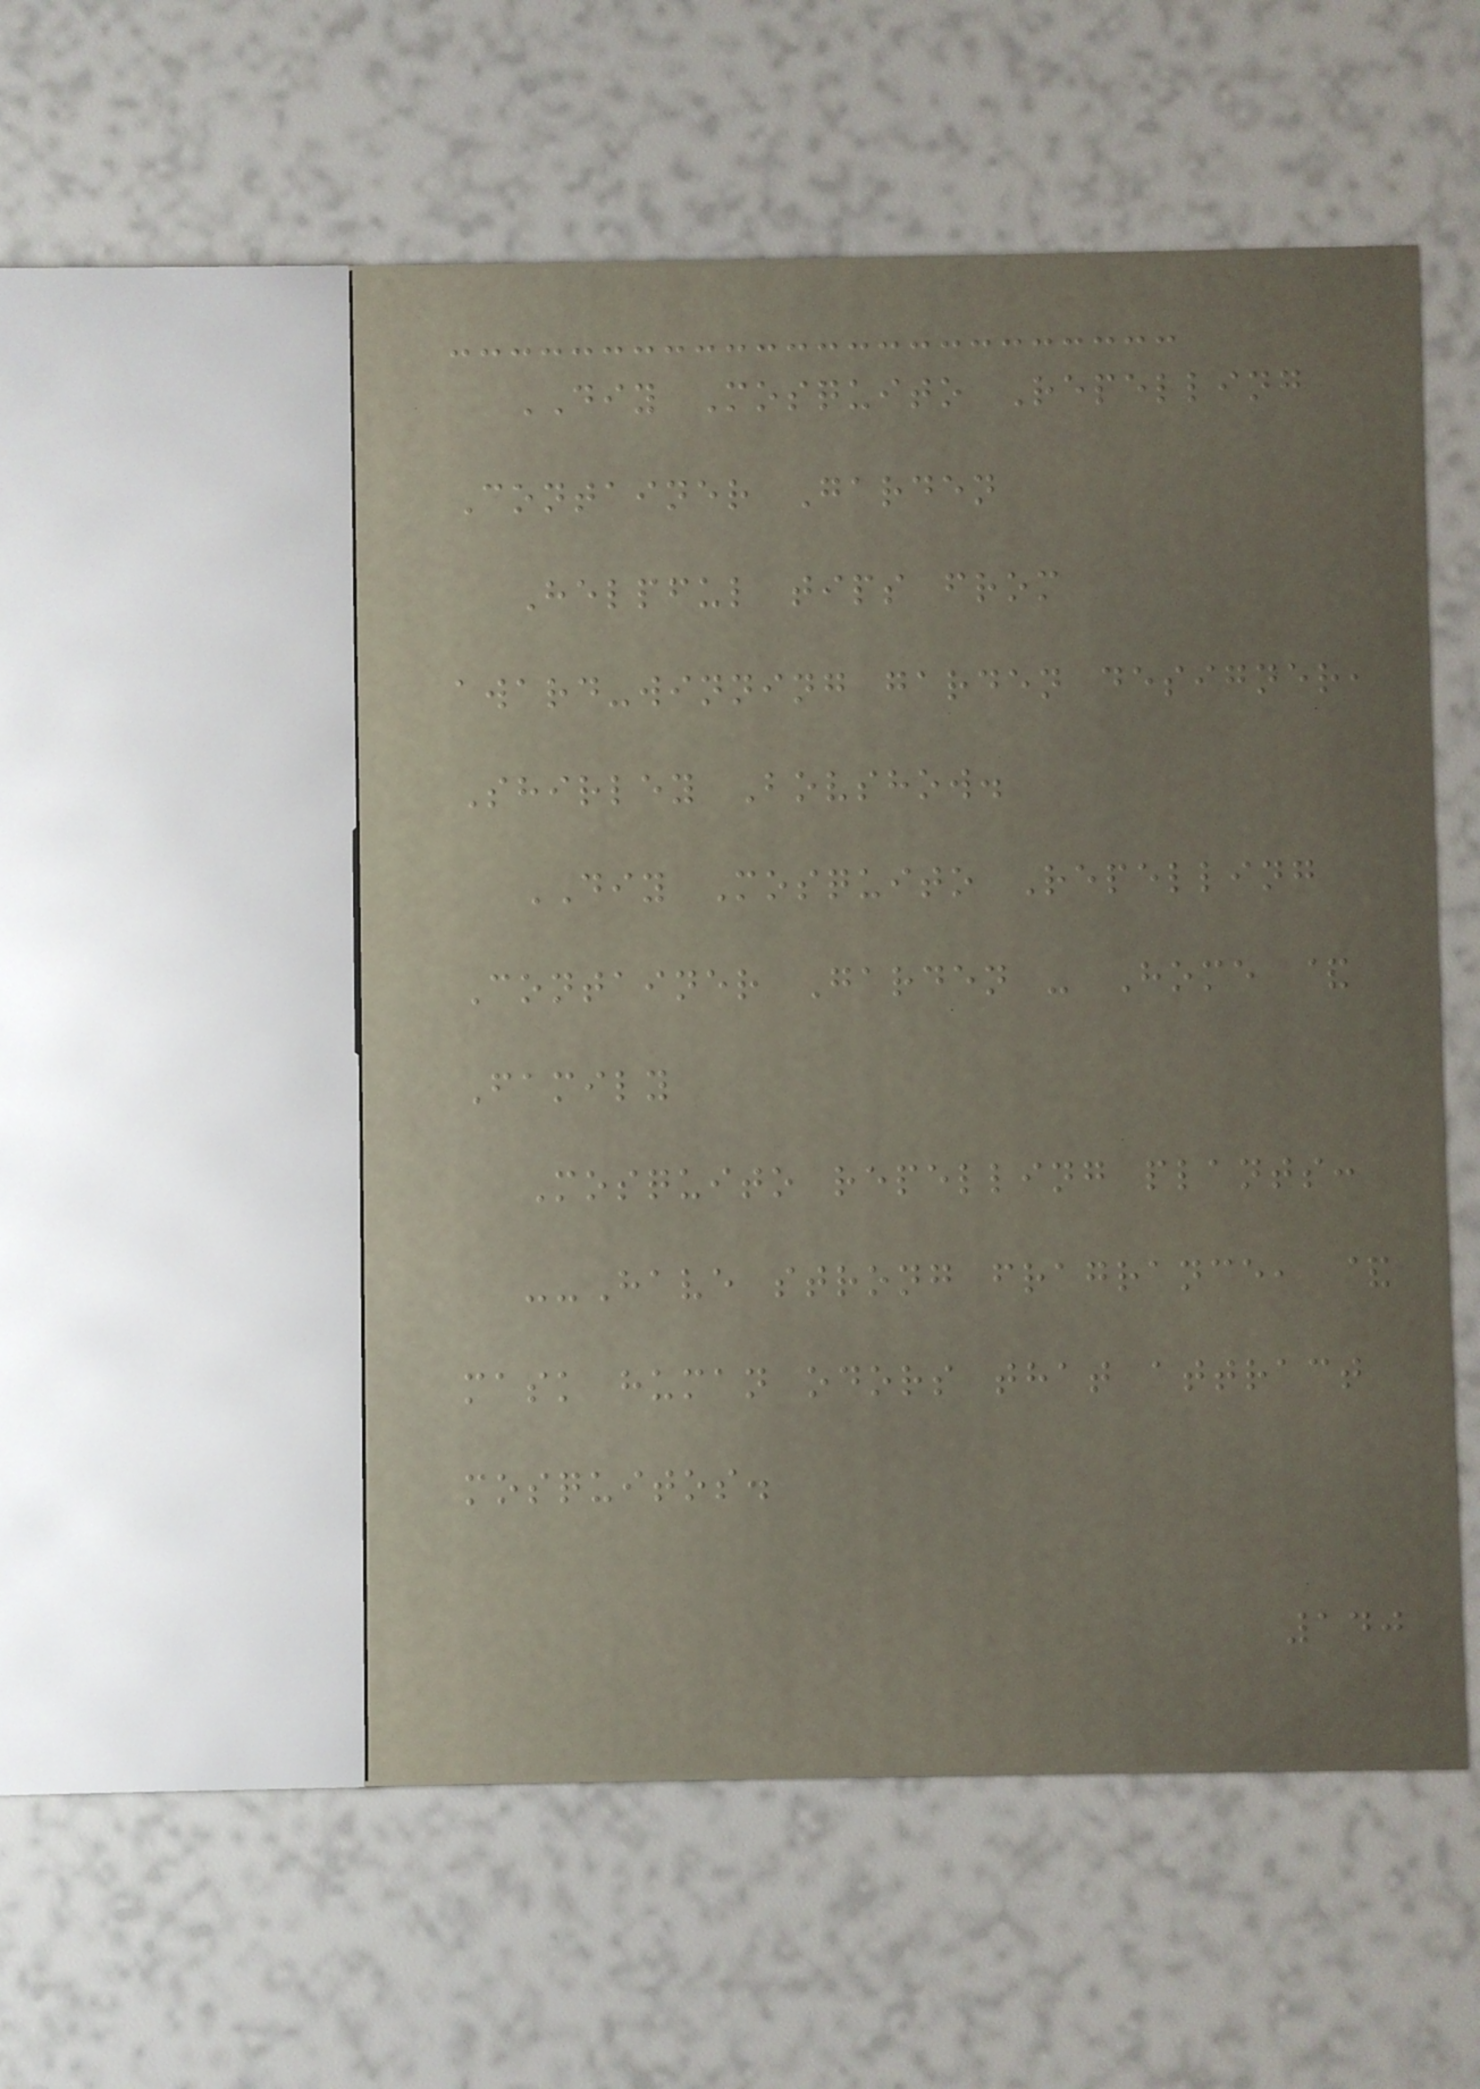DIY Mosquito Repelling
Container Garden
Helpful tips from
award-winning garden designer,
Shirley Bovshow.
DIY Mosquito Repelling
Container Garden - Home &
Family
Mosquito repelling plants:
--Have strong fragrance, &
mask human odors that attract
mosquitos.
140
